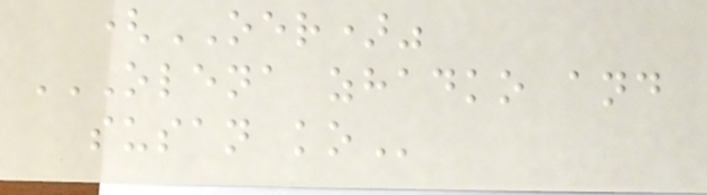(OER)"
OLENA ZHADKO AND
SUSAN KO
